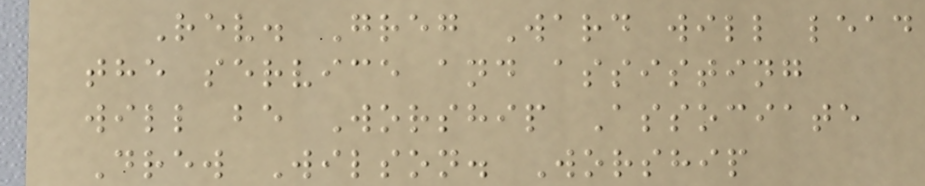Rev. Greg Ward will lead
the service and assisting
will be Worship Associate
Drew Wilson. Worship
